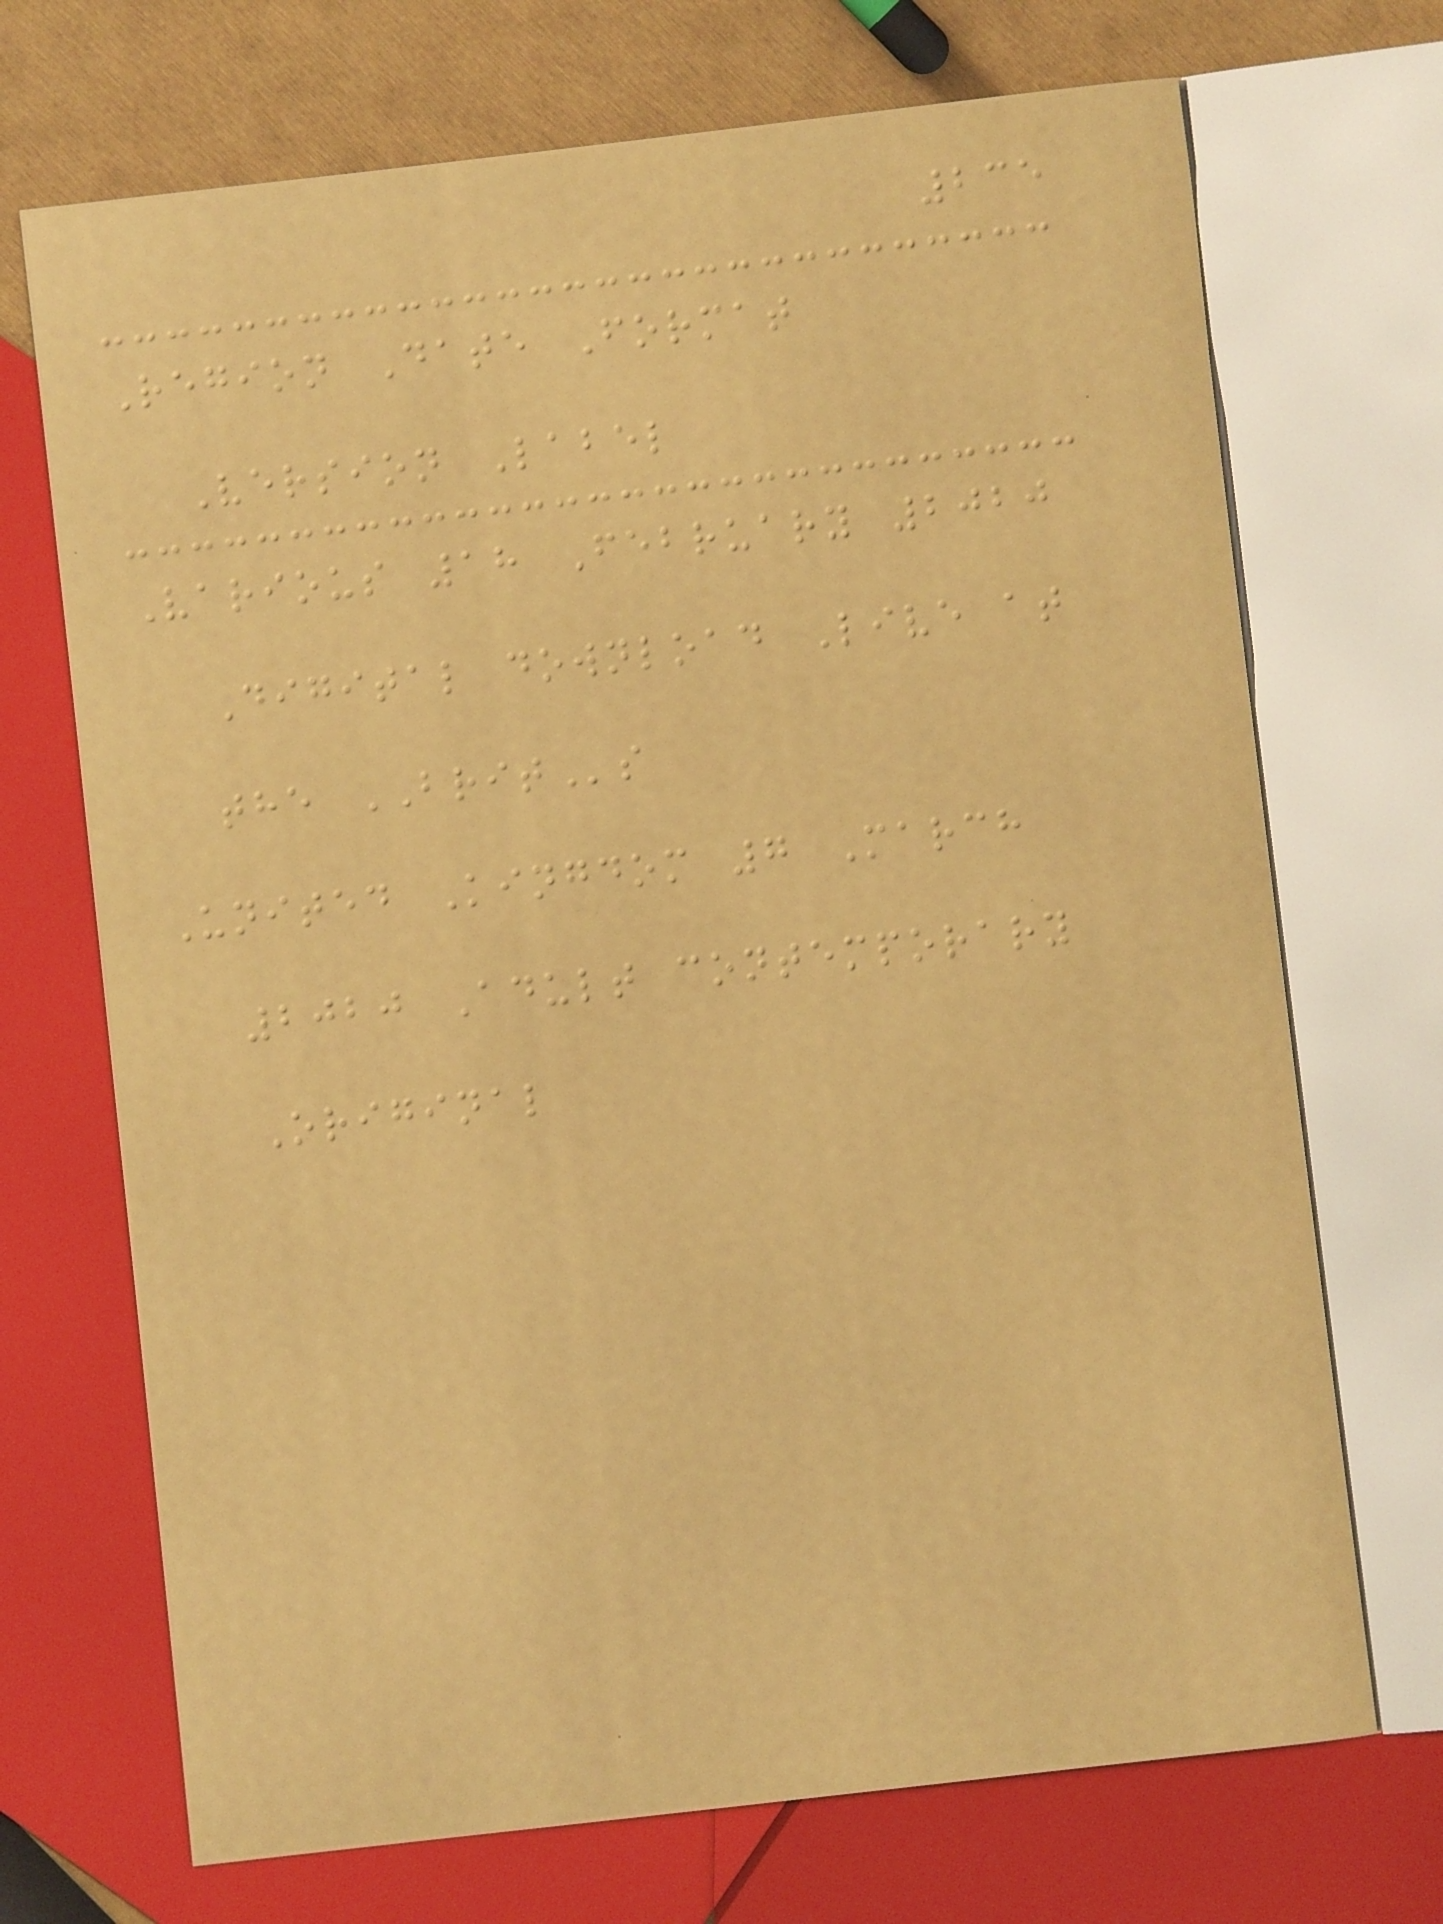235
Region Date Format
Version Label
Various 18 February 2020
Digital download Live at
the BRITs
United Kingdom 7 March
2020 Adult contemporary
Original
